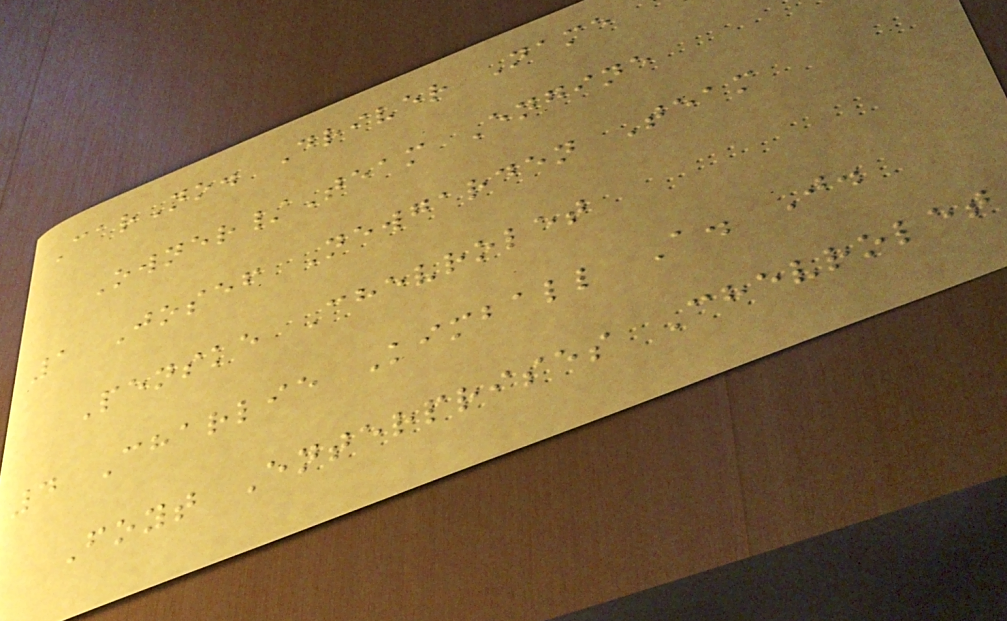CarNo. Driver Name
Owner/Team Engine
1 Josef Newgarden Team
Penske Chevrolet
4 Charlie Kimball A. J.
Foyt Enterprises Chevrolet
